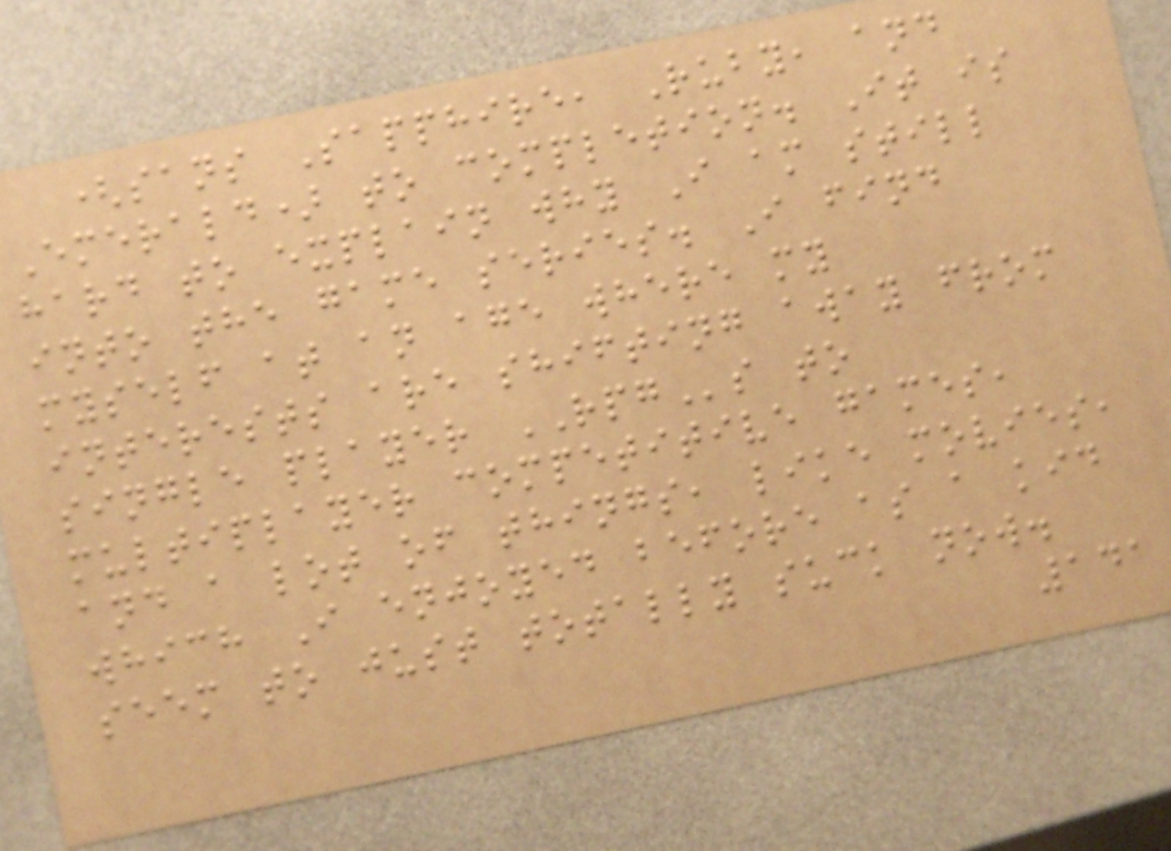(sans Sapphire, Ruby, and
Emerald) to completion. It is
hard to explain why I am still
into the game series. I find
myself at an age where my
interests are shifting away from
single player RPGs to
multiplayer competitive games,
and a lot of things, like movies,
which I enjoyed before as a kid
seem to just totally suck now.
141
